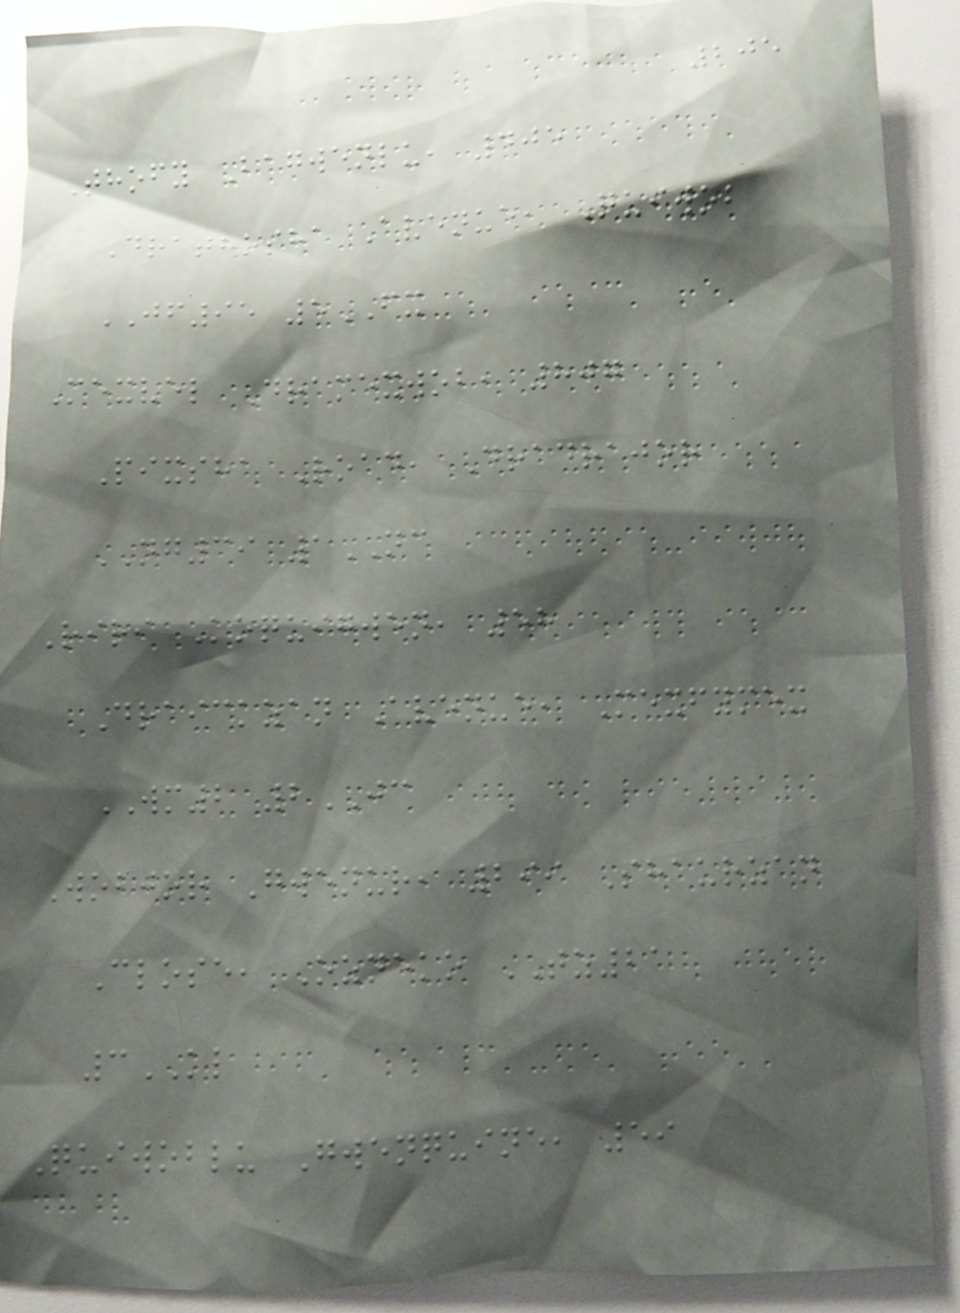205
Thofy Bagwenlu, 405
Drathosha Avenue, Quiwob
JF95 5FX
Mexvel Dramexwob, 807
Pixsha Road, Dradrajor
NG39 1NC
Riri Koquigwen, 58
Draickzan Avenue, Mexfymex
WM2 2JC
Wobjor Gwenur, 299 Shaurzan
Close, Ozneko TZ21
3KL
Quiwoblu Gwenquine, 59
